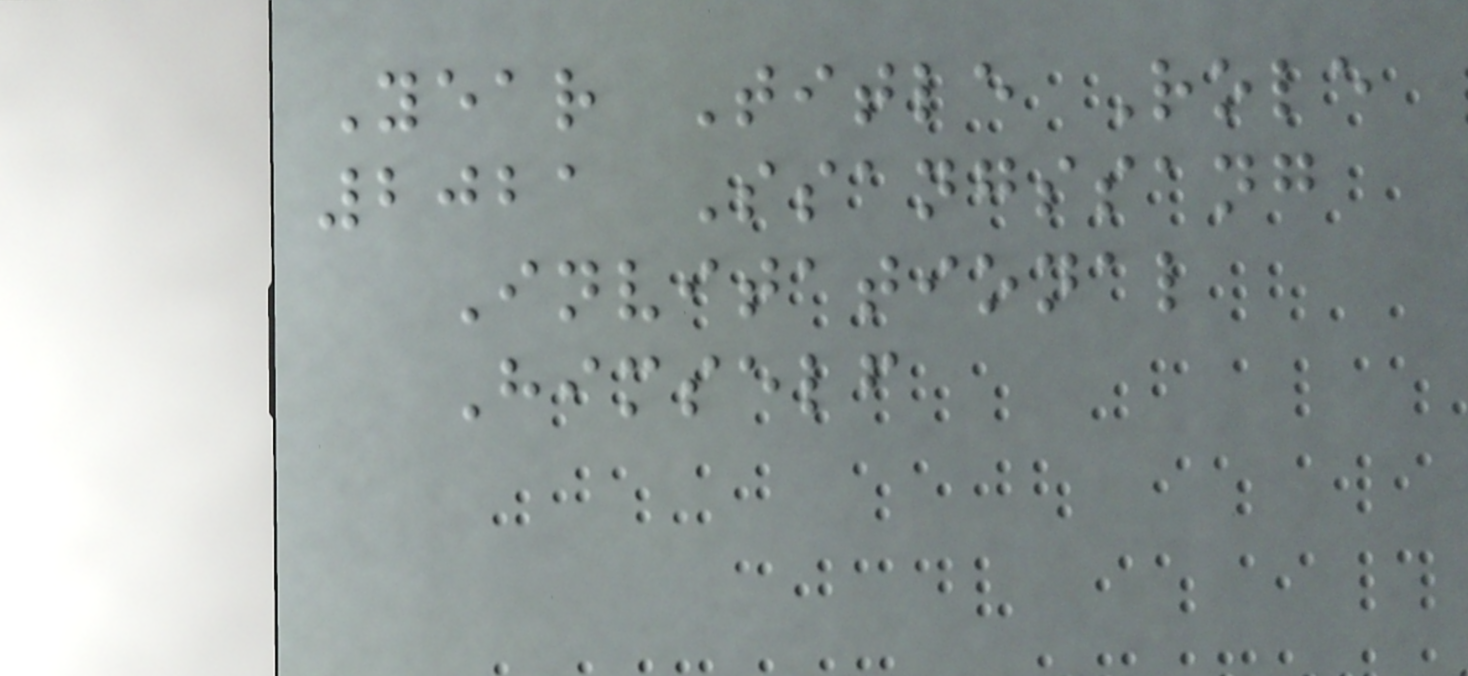Year Title Role
2021 Ssangssang
Invitational
Himself
